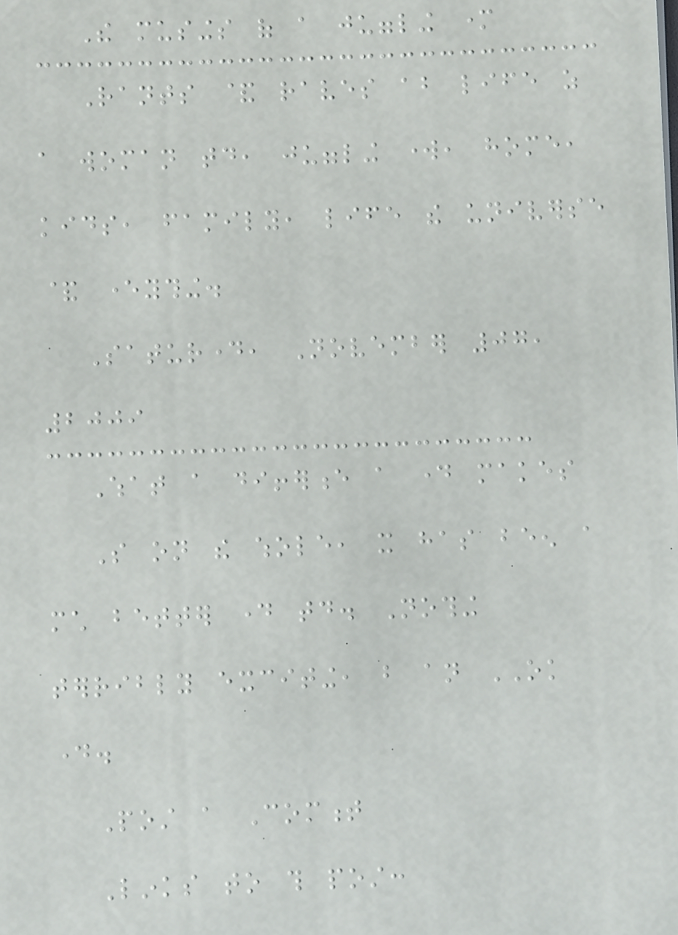The musings of a juggling mother
Rants & raves about life as
a woman today, juggling work, home,
kids, family, life the universe
& everything.
Saturday, November 07,
2009
What a difference a day makes
So on the whole, it has been a
much better day today. Nothing
terribly exciting, but an OK
day.
Post a Comment
Links to this post:
